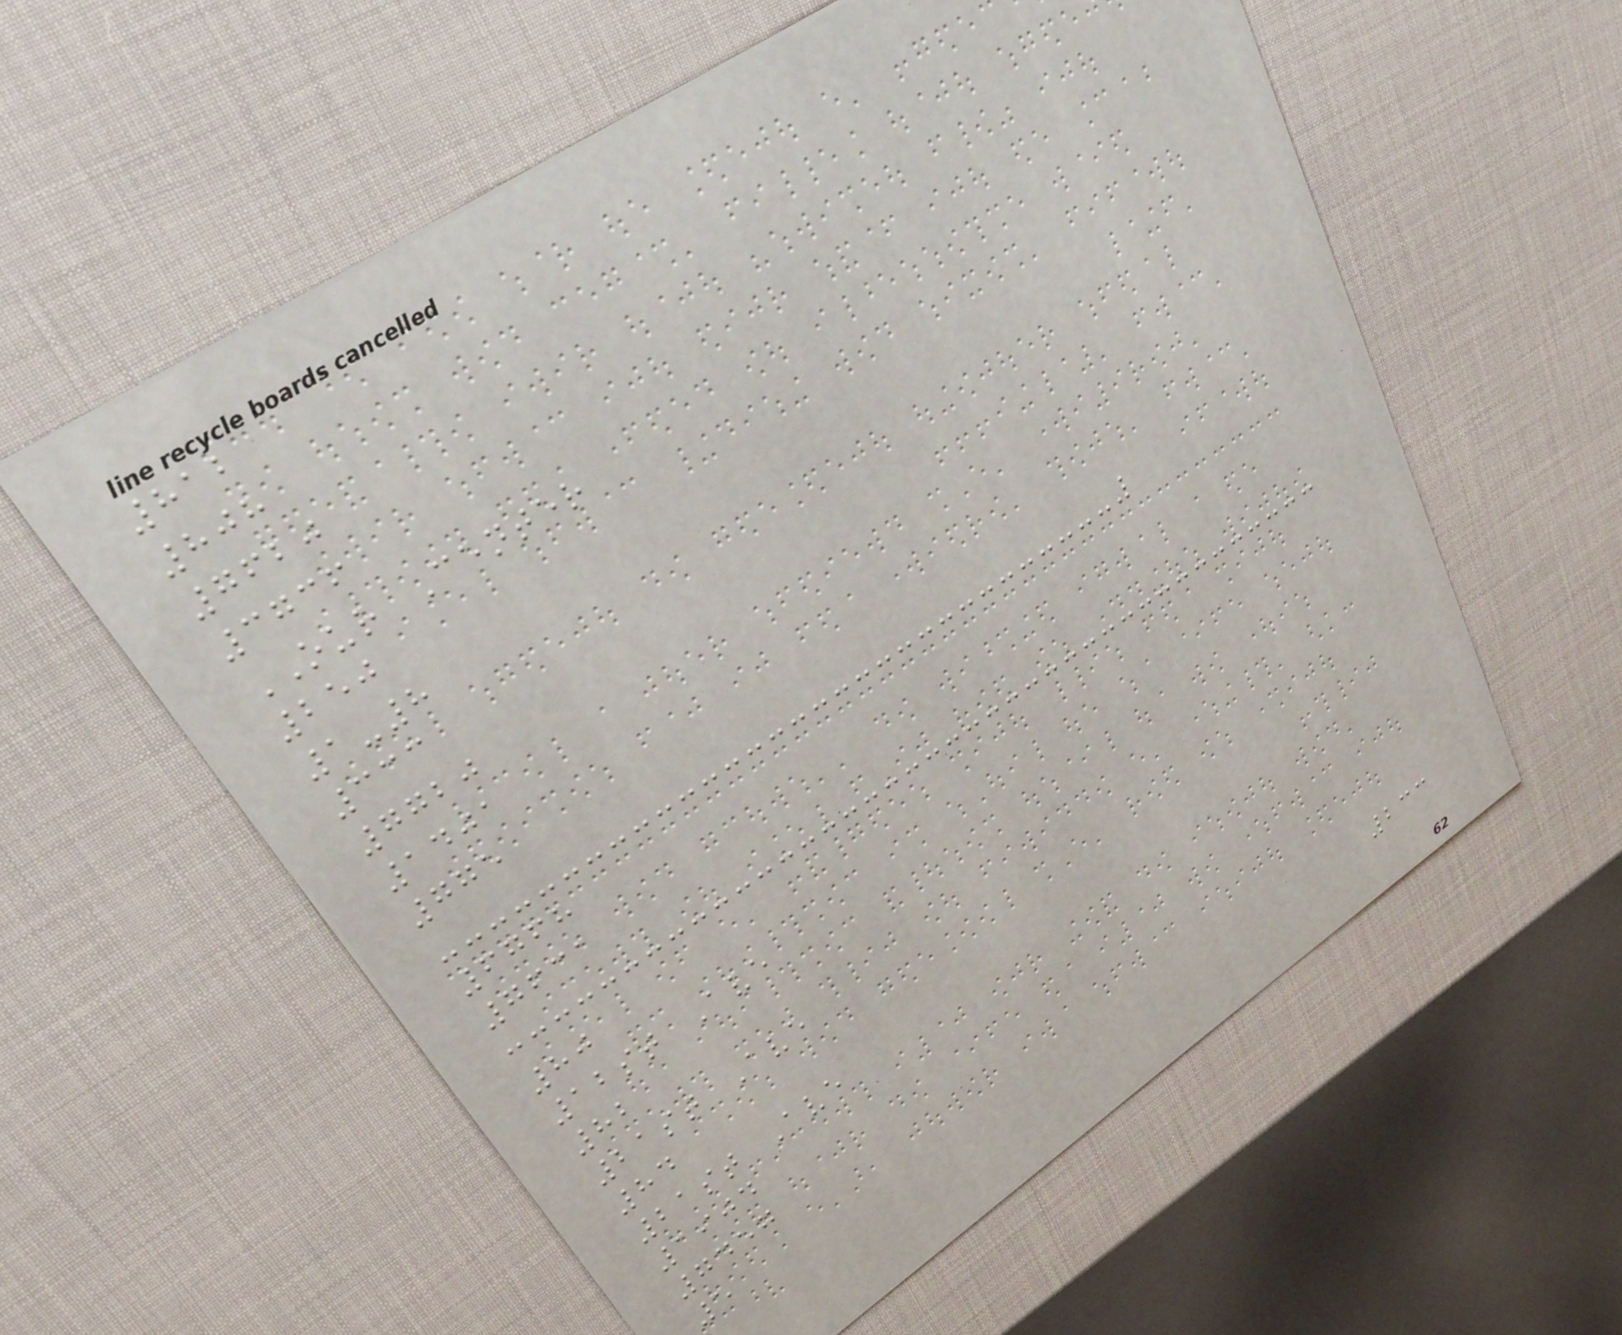812
808
7620
3736
OUR Center
250
1-8
333
7720
1401
775
6768
7631
80
12st Ave
82
21st Ave
84
21st Ave
1904
7457
5
233
